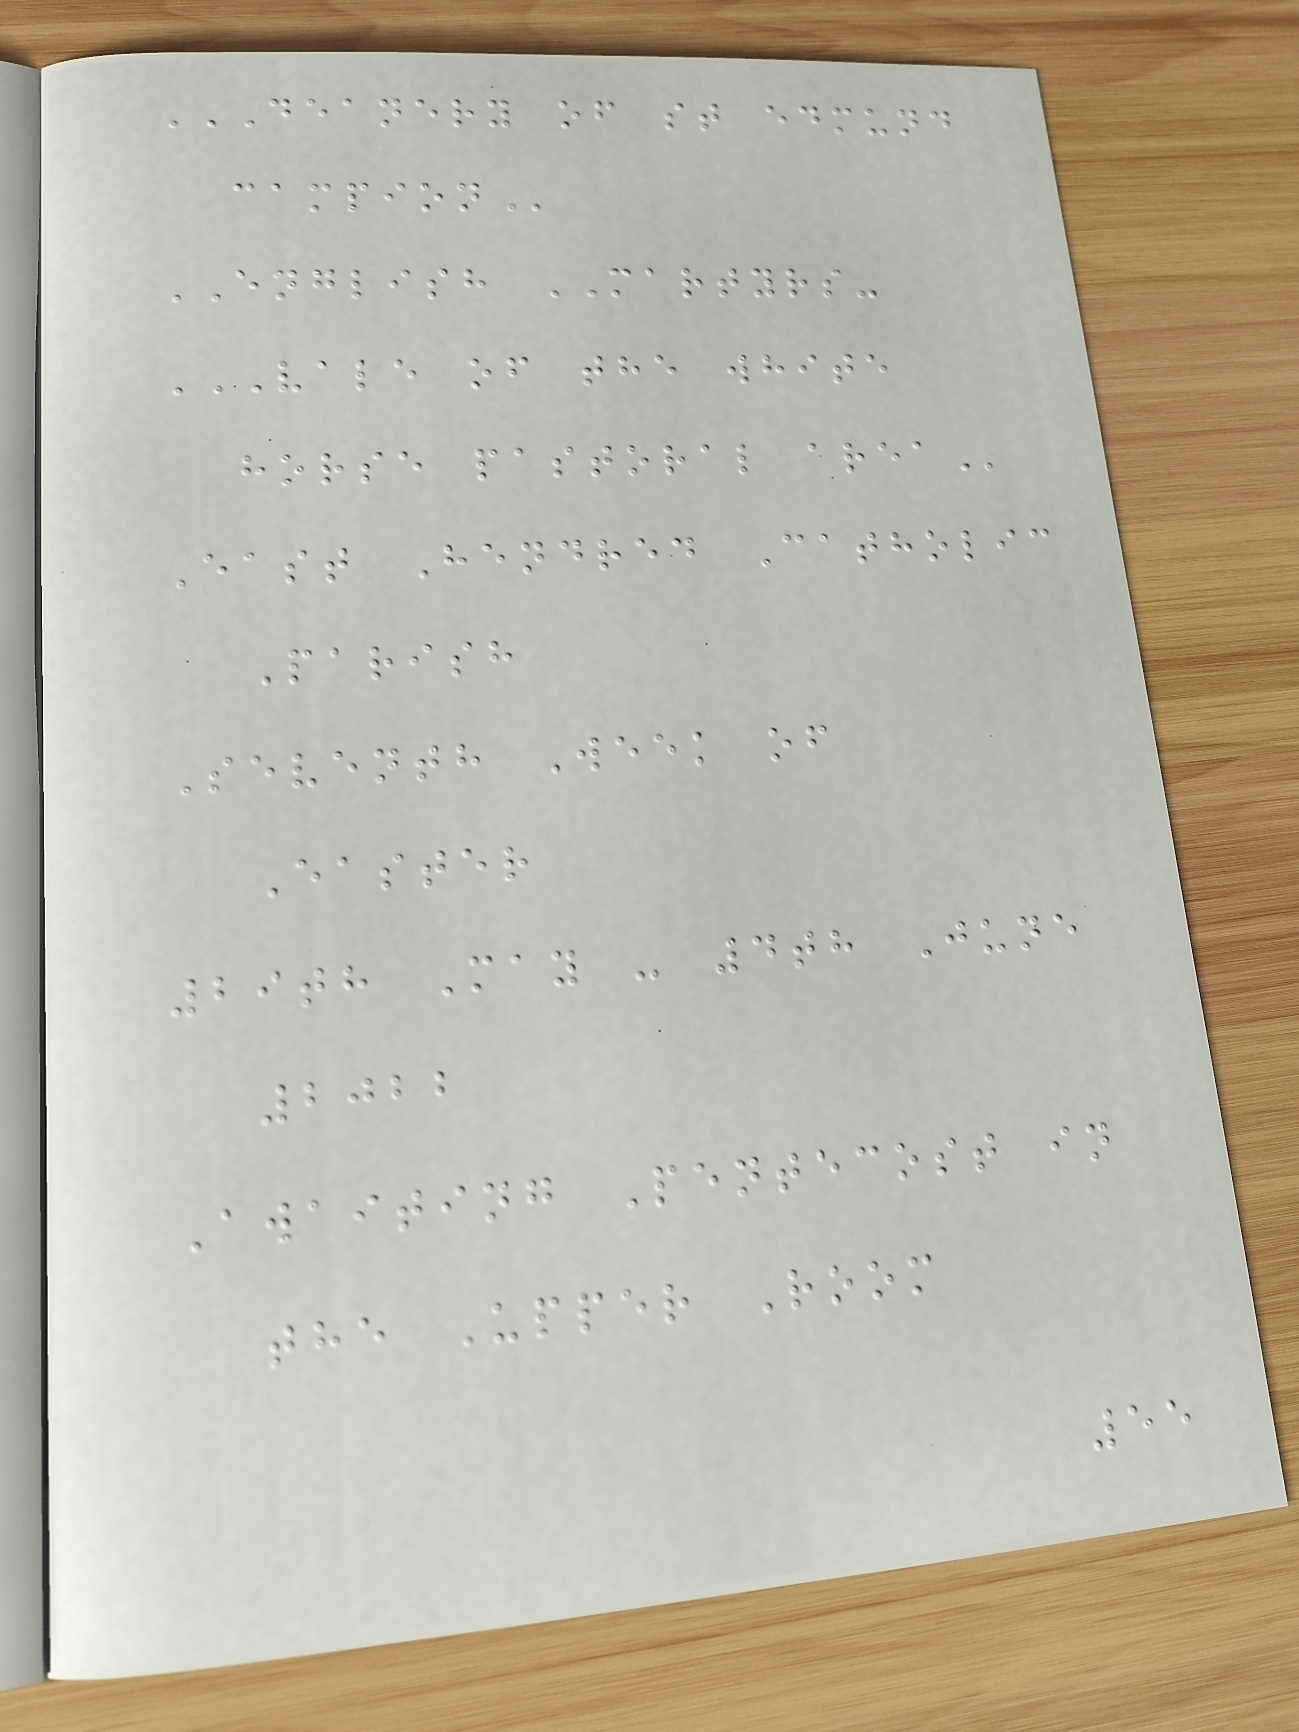DEANERY OF ST EDMUND
CAMPION
ENGLISH MARTYRS-
VALE OF THE WHITE
HORSE PASTORAL AREA
East Hendred Catholic
Parish
Seventh Week of
Easter
29th May - 4th June
2022
Awaiting Pentecost in
the Upper Room
55
